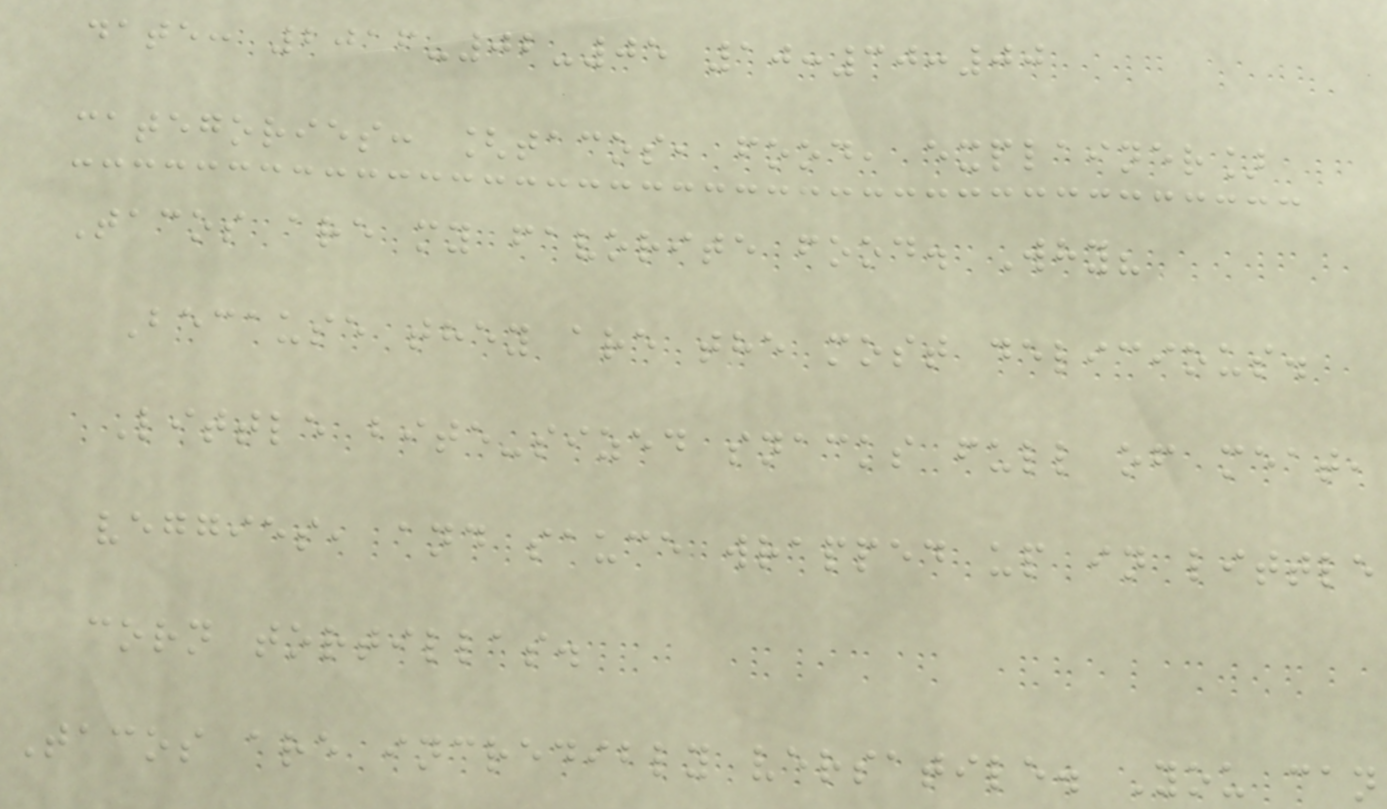date: 2016-02-05 10:30:00
categories: [tacos, food, explainer]
Tacos are my favorite food. Why?
Because they are the most delicious.
Little bite-sized snacks full of meat,
veggies, and sauce wrapped up in little
corn tortillas.
Tacos are incredibly versatile. You can
